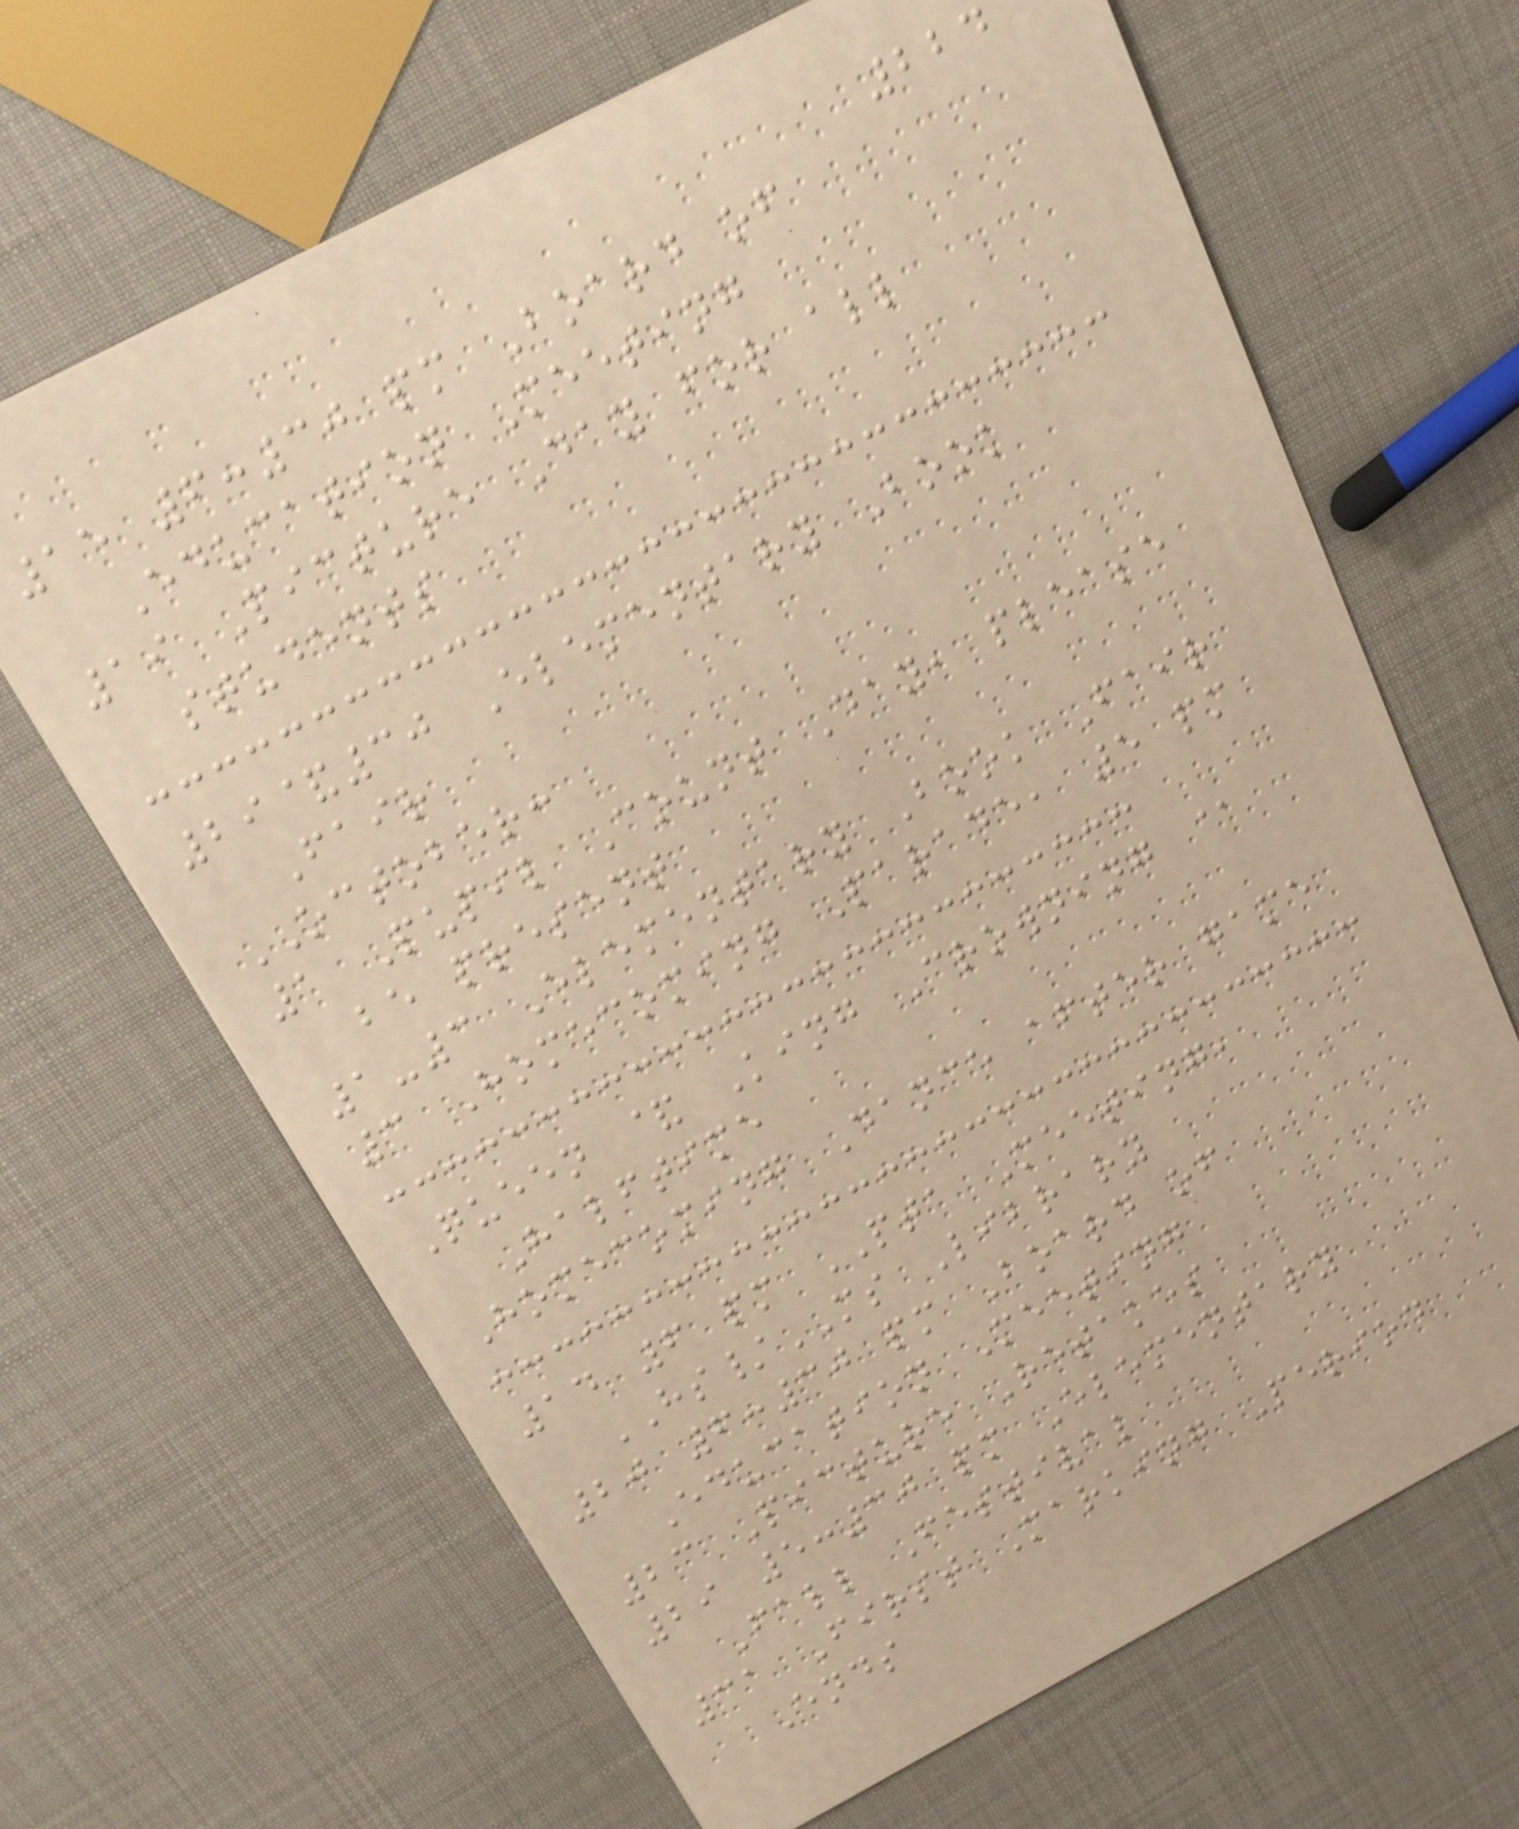224
15 6:30 pm Board of
Education Meeting
19 Picture Day for all
students
29&30 Elementary Book
Fair
OCTOBER:
1 Pupil Count Day, please
be present
1-3 Elementary Book Fair
3 Homecoming Parade, 5 pm
Queen & King Crowning @
Halftime
Homecoming Dance after game
14 6 pm PTA Meeting,
HS/MS Library
20 6:30 pm Board of
Education Meeting
23 Picture Retakes
29 5:30 pm Elementary
Fall Festival
31 First Marking Period
Ends
